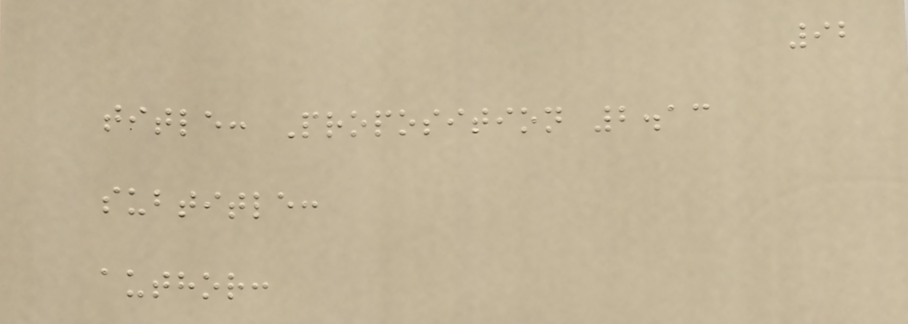92
title: Proposition 2.13
subtitle:
author:
